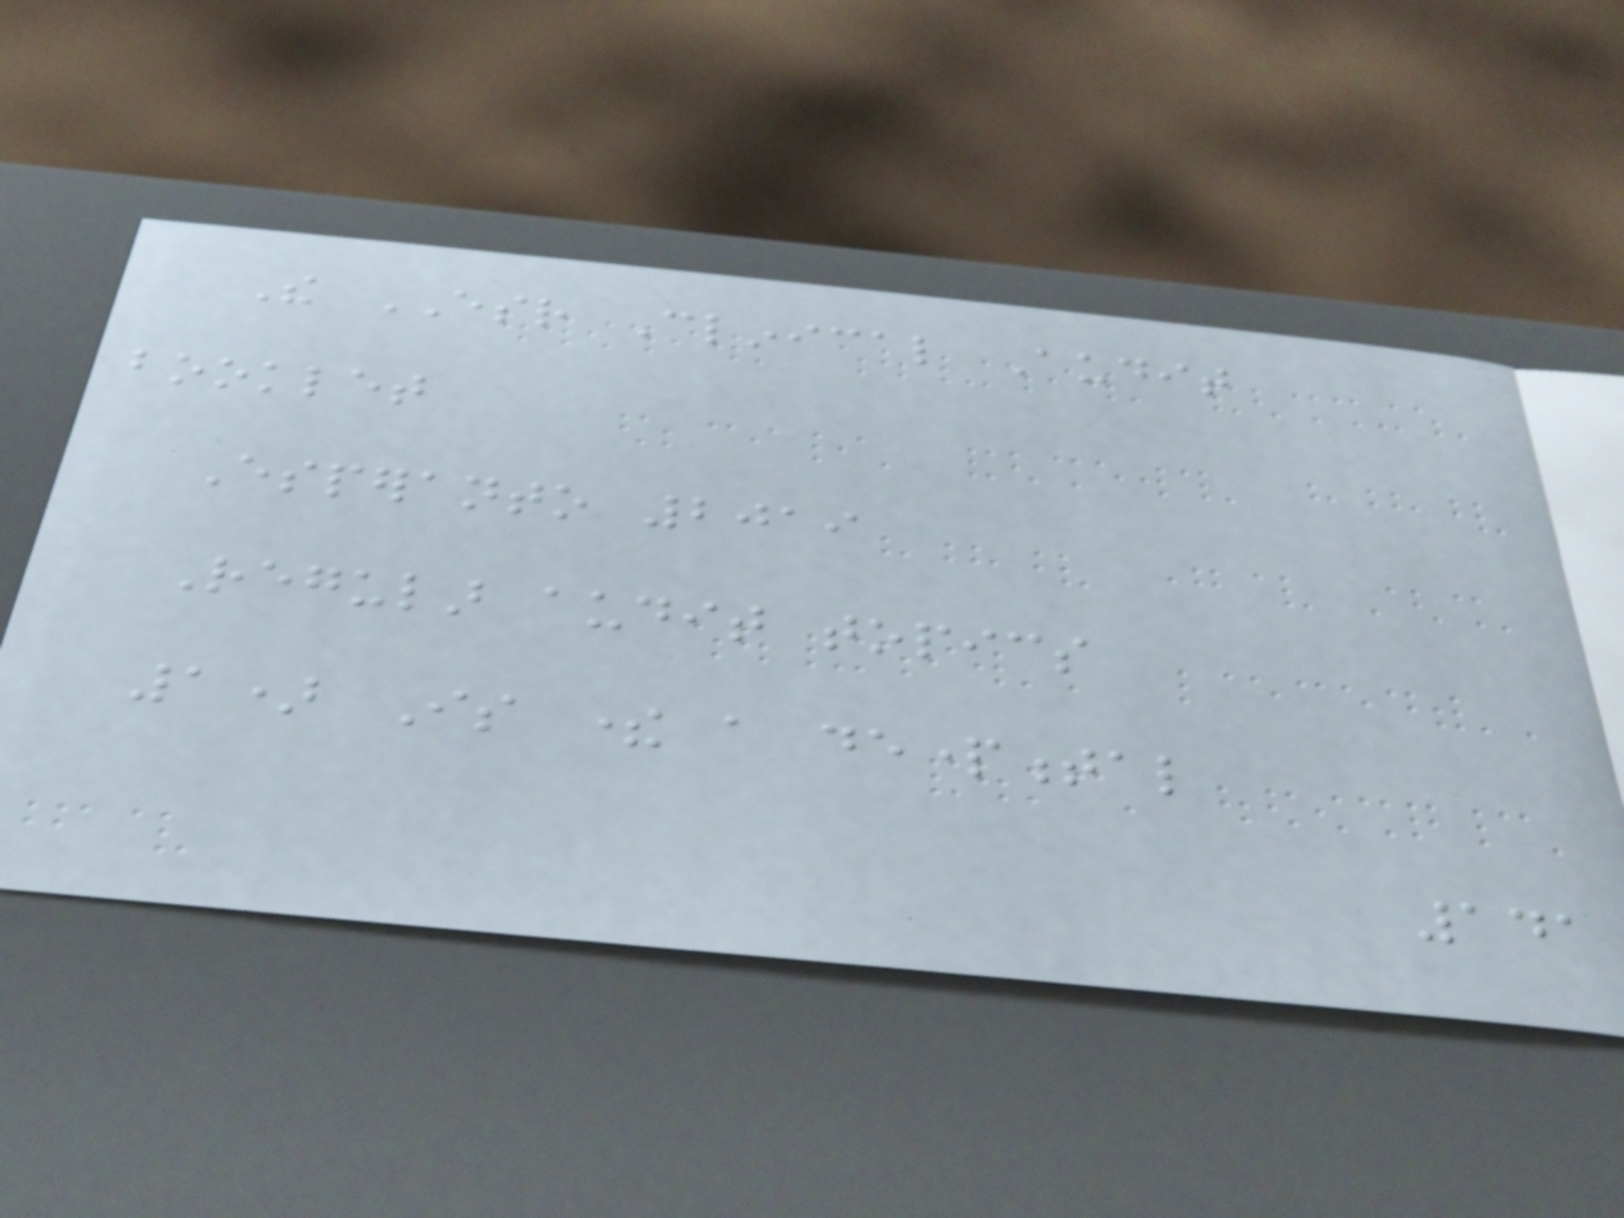The ESR Clinical Audit
booklet
Esperanto 2019
Regular audit topics
1) Is there a departmental
141
